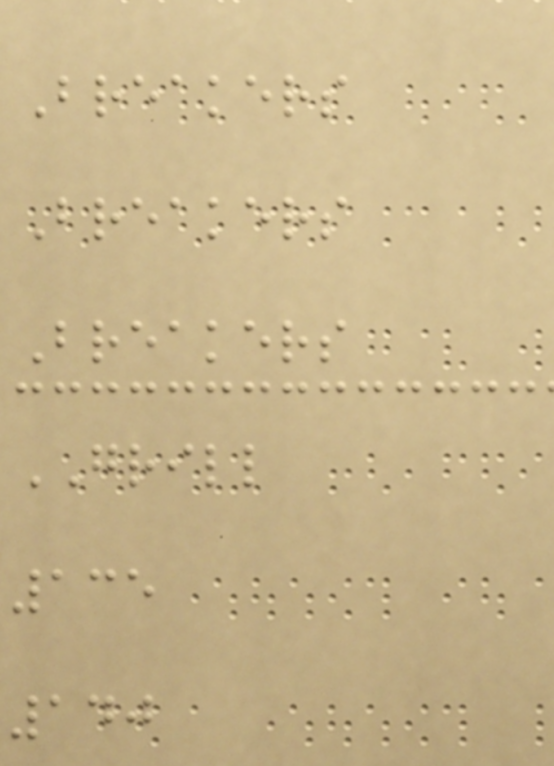Breakers
Breakers
Breakers
GRILL
135
140
